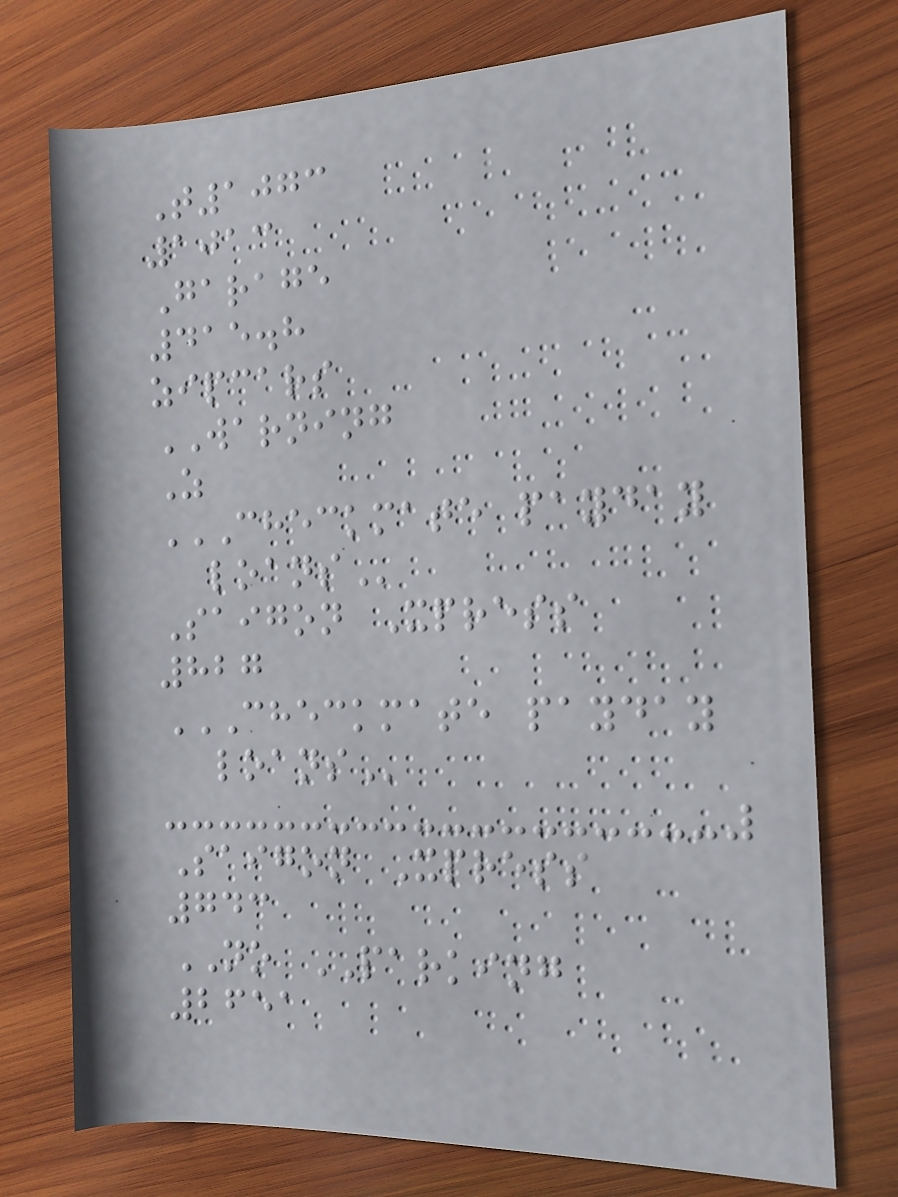T1073
1013
Garage
415.8
zipcars
WARNING
Z
CHECKMATE PAYDAY
LOANS
Saigon Xpress
827
CHECKMATE PAYDAY
LOANS
Saigon Xpress
743
NO PARKING
2651
